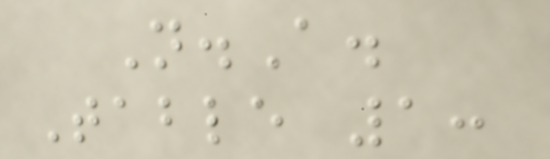N.A.
Table 1:
